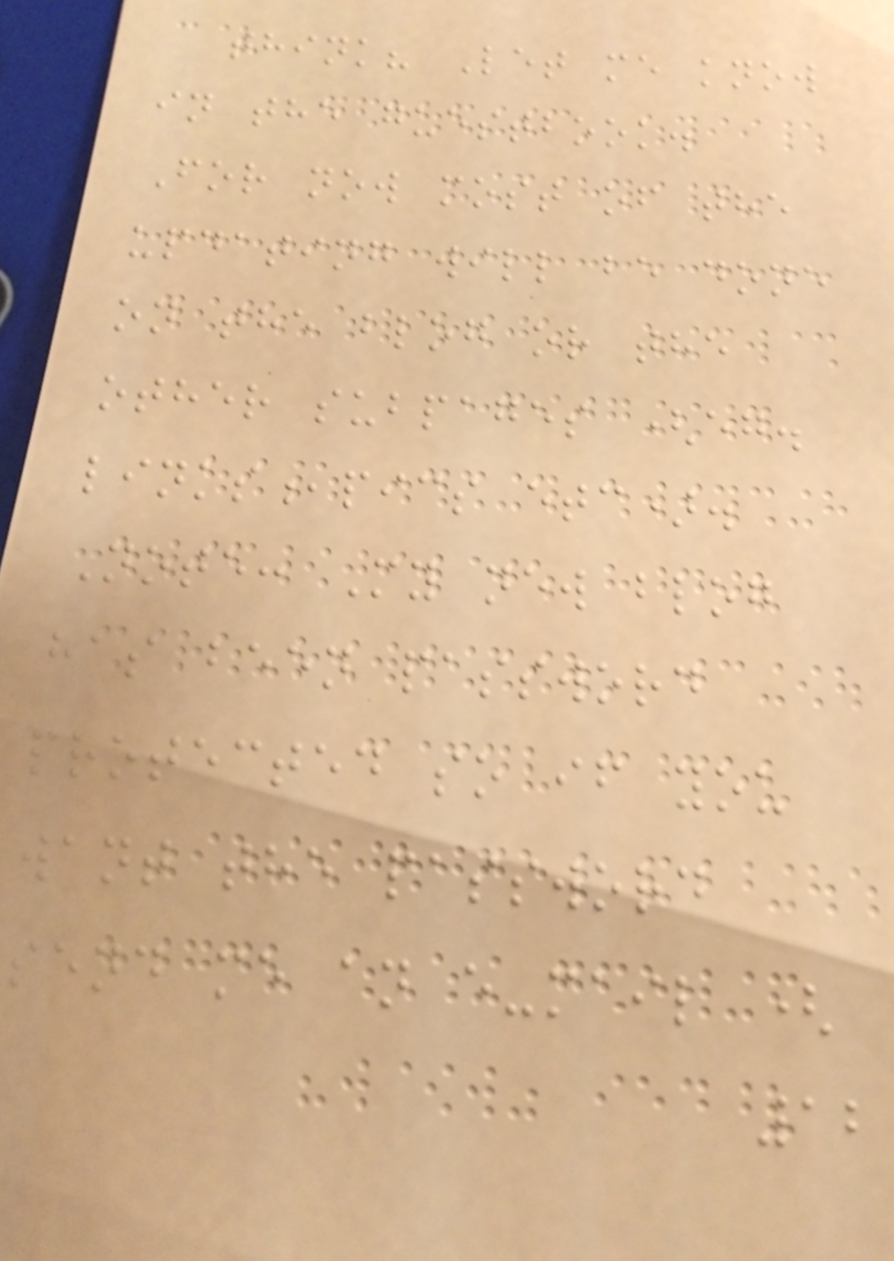think? Let me know
in the guestbook.
For now most of the
updating will be done
on the blog or the
other subpages (eg.
links,pics etc).
Note: My new blog
has been password
protected so if you
want the password
send me an e-mail (
12
